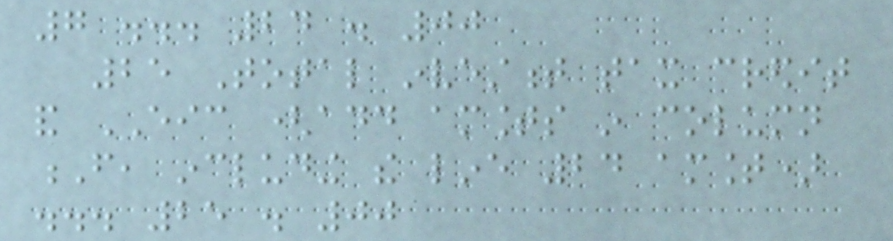7 ... 24 . 00
25 Total investment tax credit
and EIC (add amounts in column
F, including the line 24 amount)
... 25 . 00
